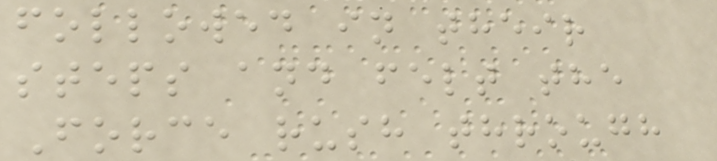followed in their
steps and felt the
Force rush through
